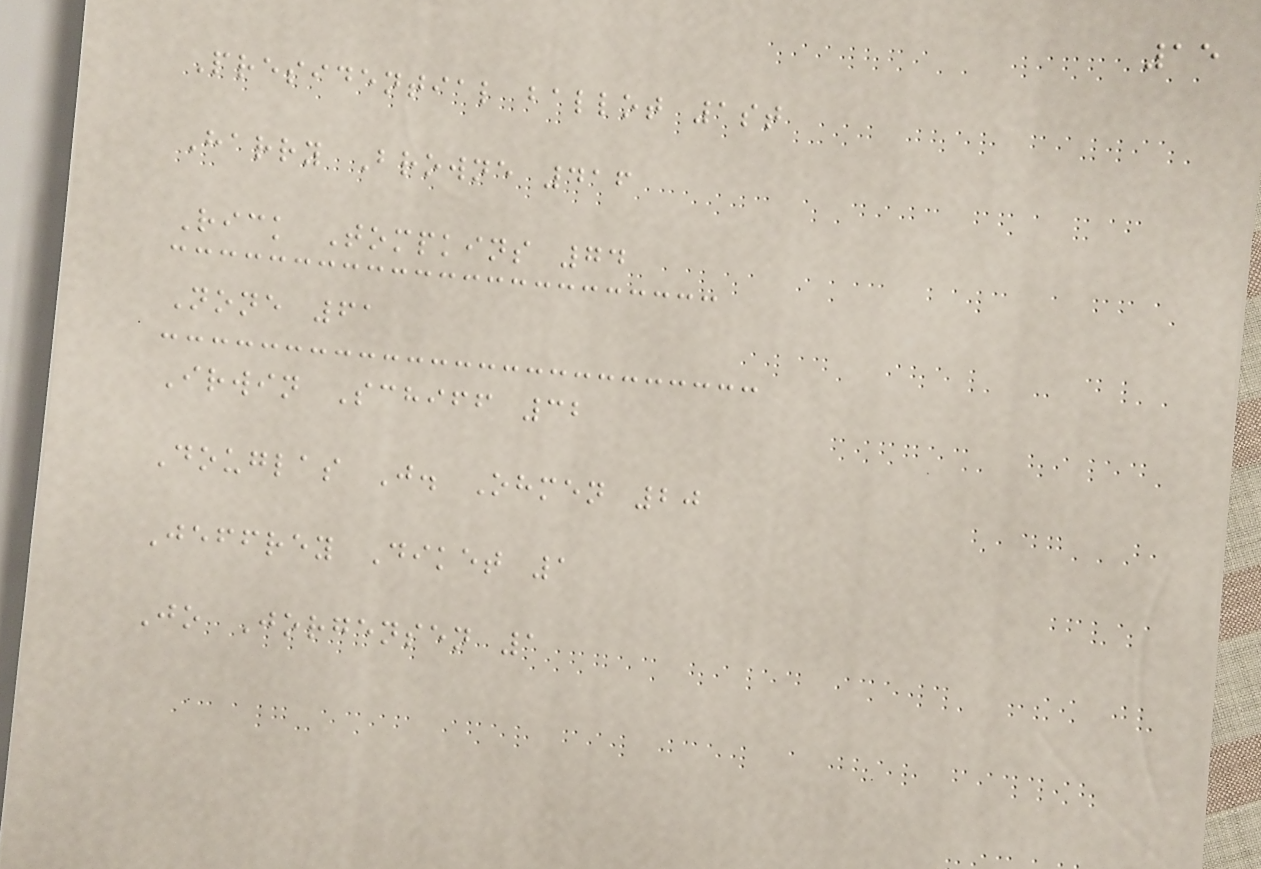15
Presidential ballot 1st
Harry Browne 416
Rick Tompkins 74
None 61
Irwin Schiff 32
Douglas J. Ohmen 20
Jeffrey Diket 1
Jo Jorgensen 1
